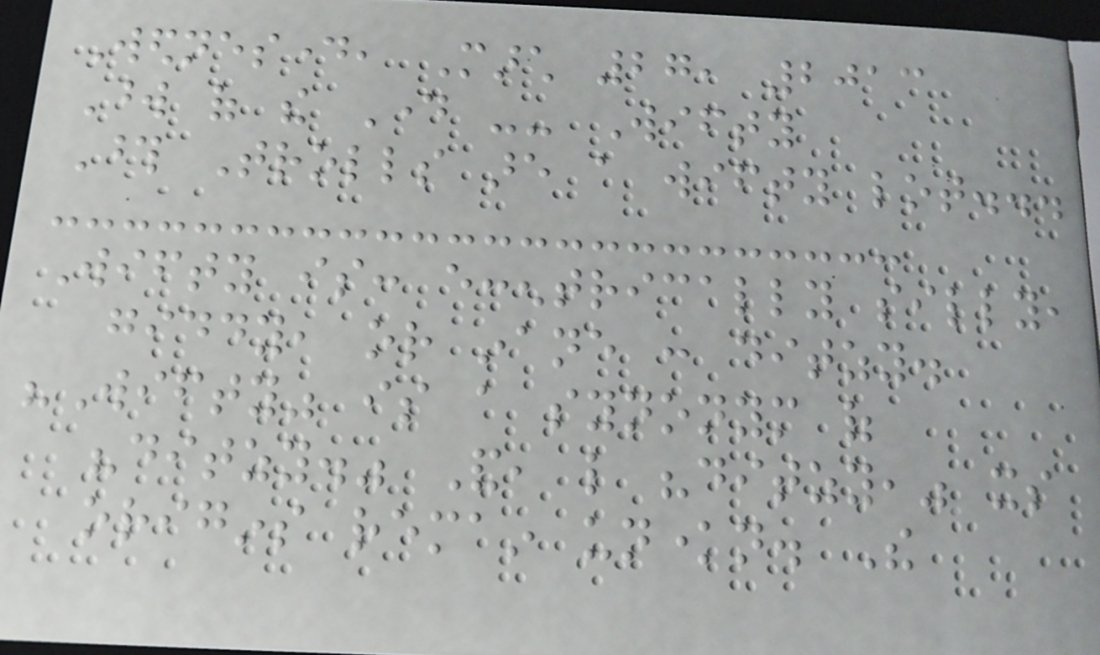Wednesday, March 27, 2013
Word of the Day -- Wifty
Those Trolls are a wifty lot...
Wifty is: eccentrically silly,
giddy, or inane : ditzy.
"Wifty" is a synonym of
"ditzy." And, like "ditzy," its
origins remain unknown. The
